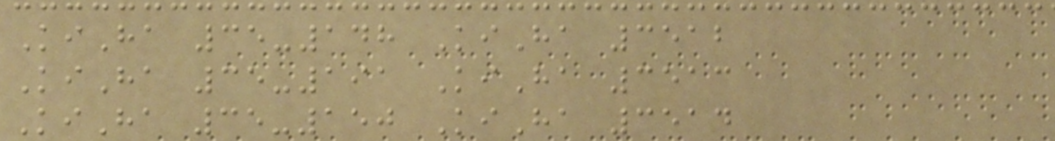KiHa 35-148 KiHa 3512
KiHa 35-191 KiHa 3513
KiHa 35-150 KiHa 3514
